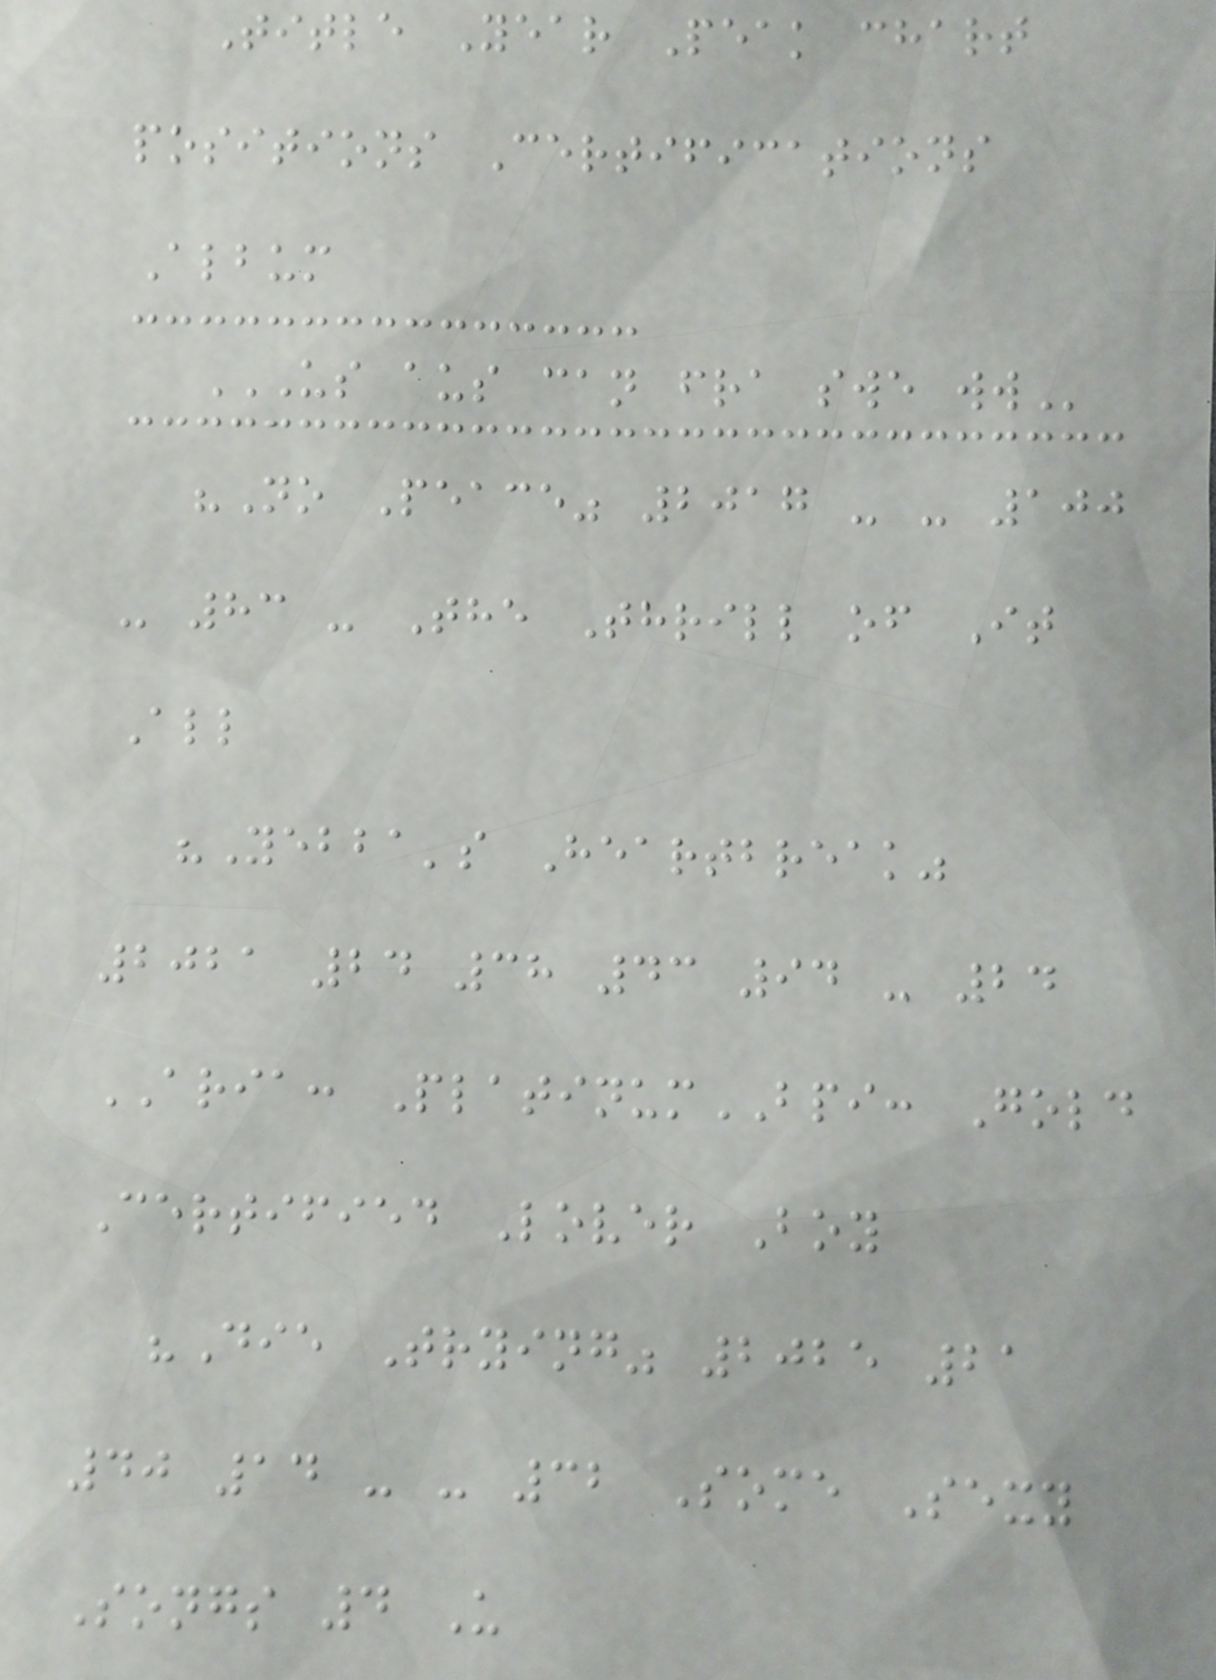Title Year Peak chart
positions Certifications
Album
US AUS CAN FRA SWE WW
"No Peace" 2017 - - 100
- 83 - The Thrill of It
All
"Yebba's Heartbreak"
2021 24 38 43 94 - 24
ARIA: PlatinumBPI: Gold
Certified Lover Boy
"Die Trying" 2025 21
40 14 - - 32 Some Sexy
Songs 4 U
